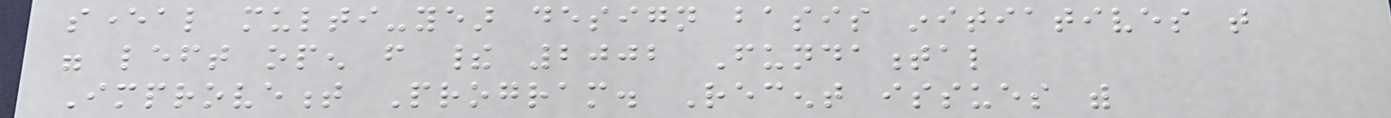several multi-year design basis initiatives that
were left open from their 2002 Fundamental
Improvement Program. Recent issues with
